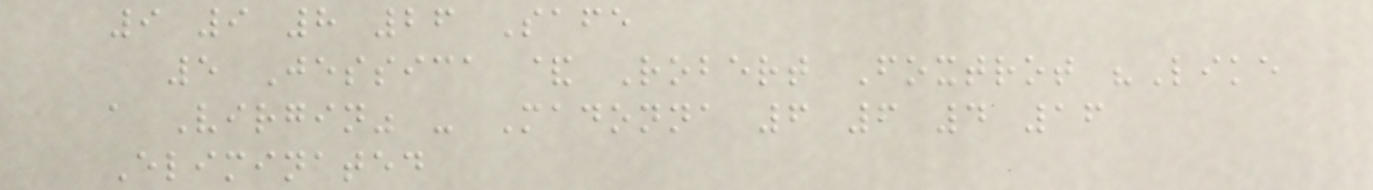9 9 8 26 Safe
5 Jessica & Robert Foxtrot "Like
a Virgin" - Madonna 6 6 4 16
Eliminated
